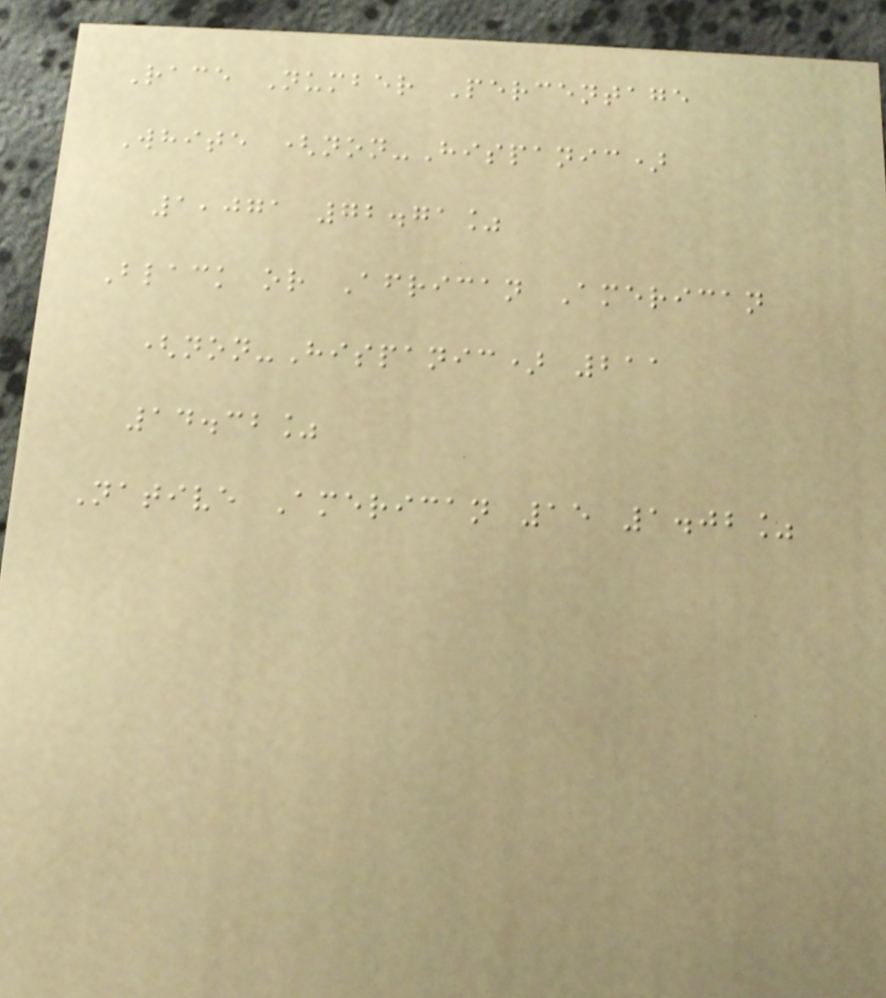Race Number Percentage
White (non-Hispanic)
1,071 72.71%
Black or African American
(non-Hispanic) 211
14.32%
Native American 15 1.02%
